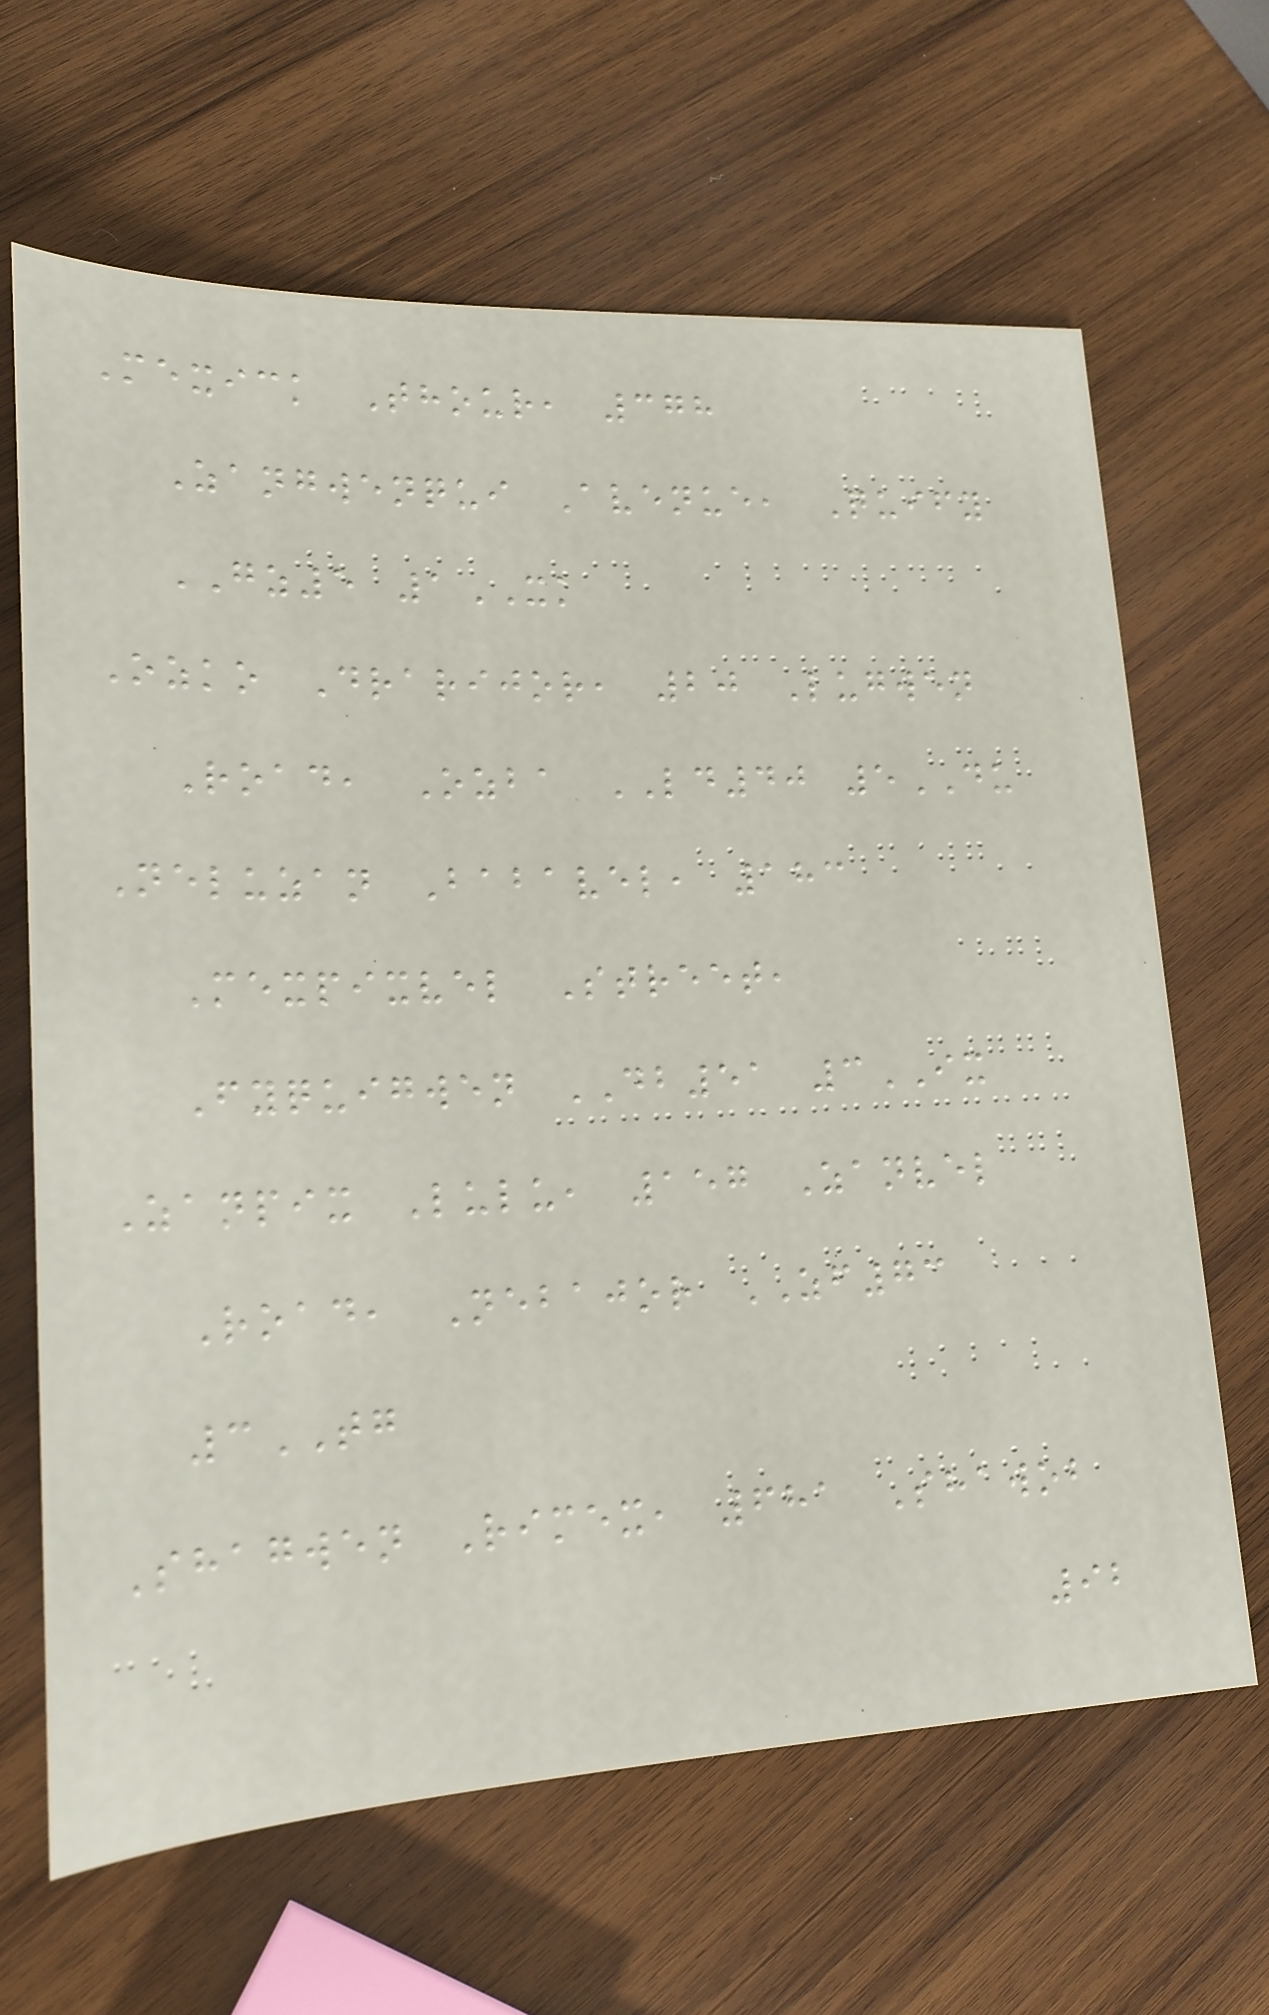Mexick Thour, 378
Zangwenqui Avenue, Quify
GZ5 1XK
Ozko Drarijor, 20 Lugwen
Road, Ozba LD40 5DU
Neluzan Babavel, 183
Mexpixvel Street,
Fyquigwen DB51 3IX
Zanpix Lulu, 157 Zanvel
Road, Nebajor ZF73
3TG
Shagwen Rimex, 681 Shawob
92
